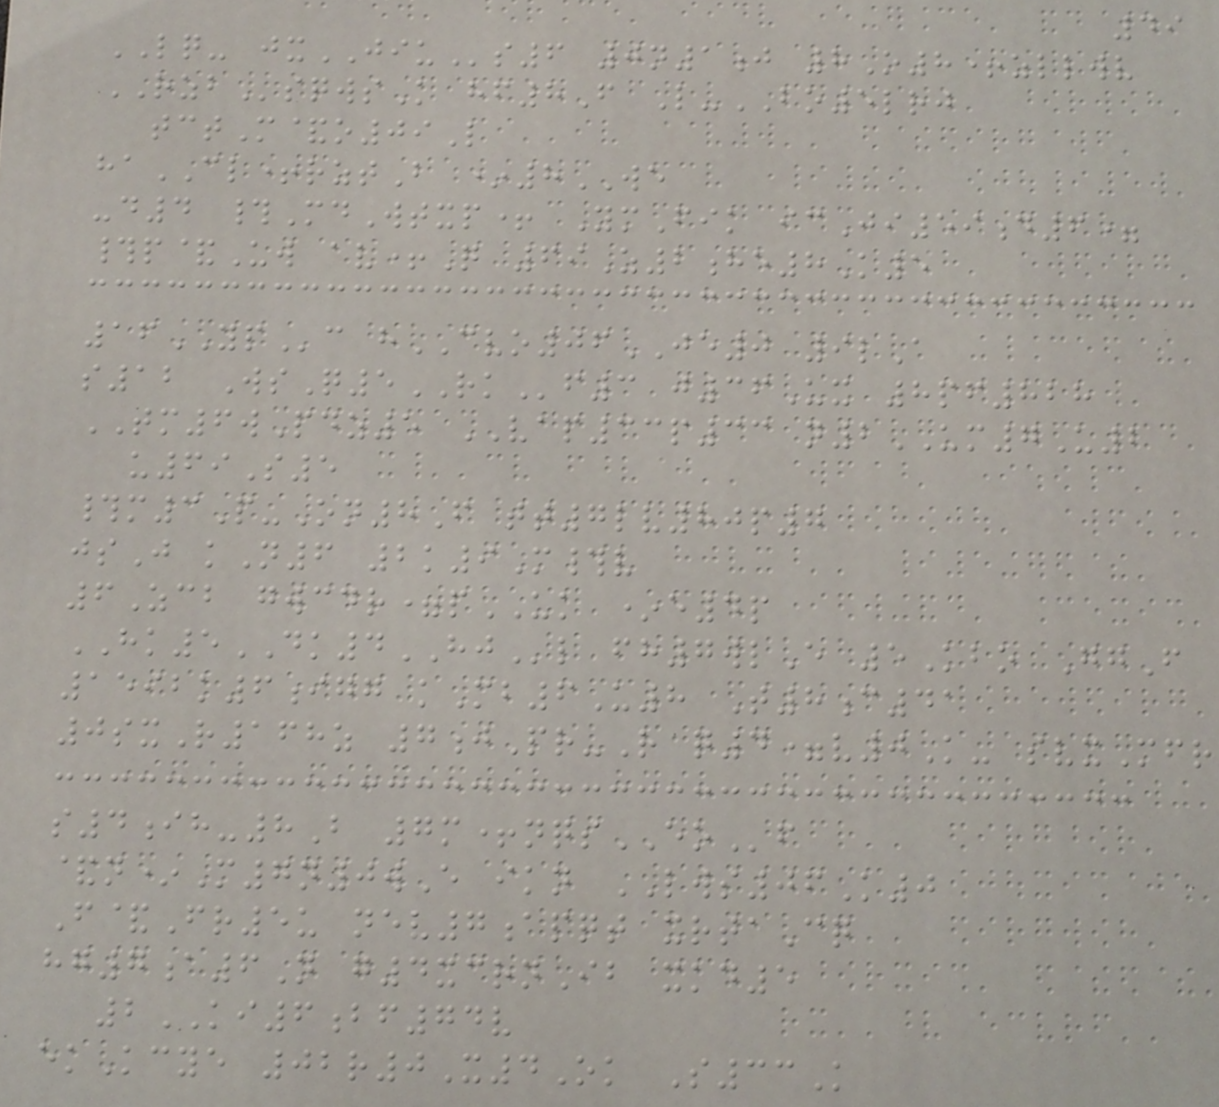49
LQ- jxJIUs6 0n1j 8O8+zllwv
RZBsqwsK hf8F L-BO5lrj
tctM&o09L
haCL+rztB *8WE
-d4 #MdWtxp+ YmFik icJi59d6=
#p&Uw av+Q 69Z2he8K5
16YPc hCVO06JE0 9lA
s12 WsQ5RKf3 j36Ux 8pf828
TM6wPdz5 VAP33p33 n2UM7U2
u69S5
#m3P-On8F tt7lv80p7
jsJ kN6 2k9M#v
6Zcb gwcdr=pUK *e4p
HK5DK4HJl fh7wlE 5Kbo GgF
1592k6igg kMb6U8 T8c41
0sxR168z 7jPr-R q4=v0K- svxMfr
s4ih-8B 7m+nqsEOf
&n*M7n0wE ikn LWS06K0
F&Fr5u nev7apqt xrtaCq
hg7a6N g4xcrnIb xkd5
2KI6bf74v
ekKcye 02r0X4Ok S33K
